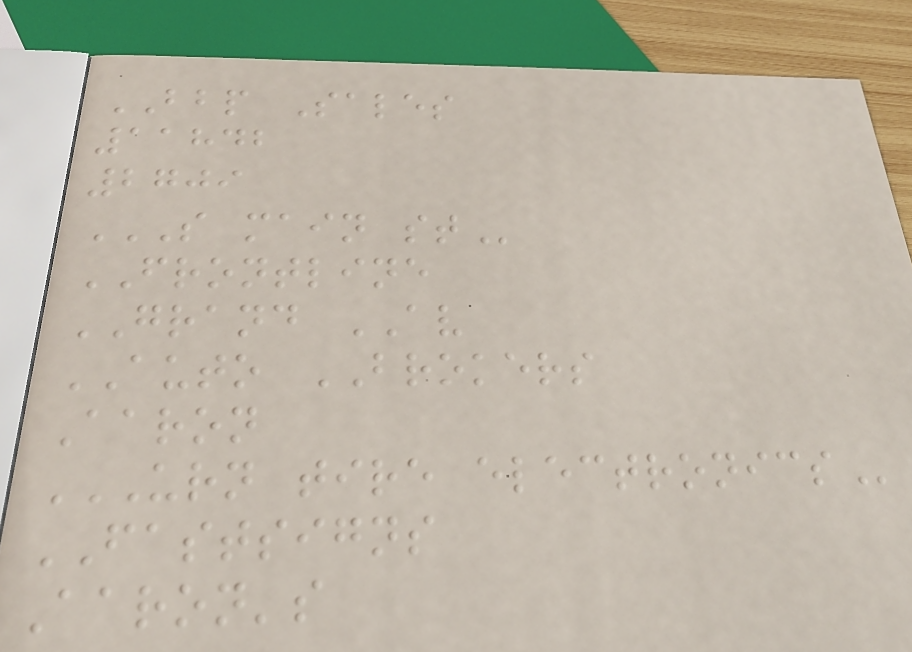BBP Sales
11842
2709
S MAIN ST
FRONTLINE
GRAND AV
AUTO BROKERS
Aaron
URN TIRE ELECTRONICS
FASTSIGNS
Aaron's
